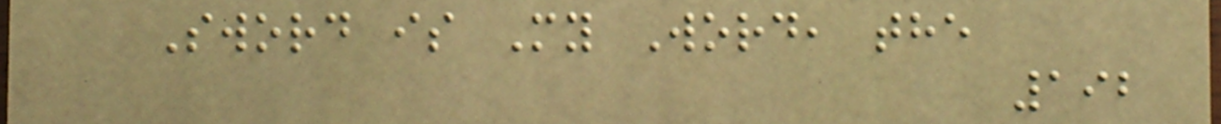Sword is My Word, the
192
